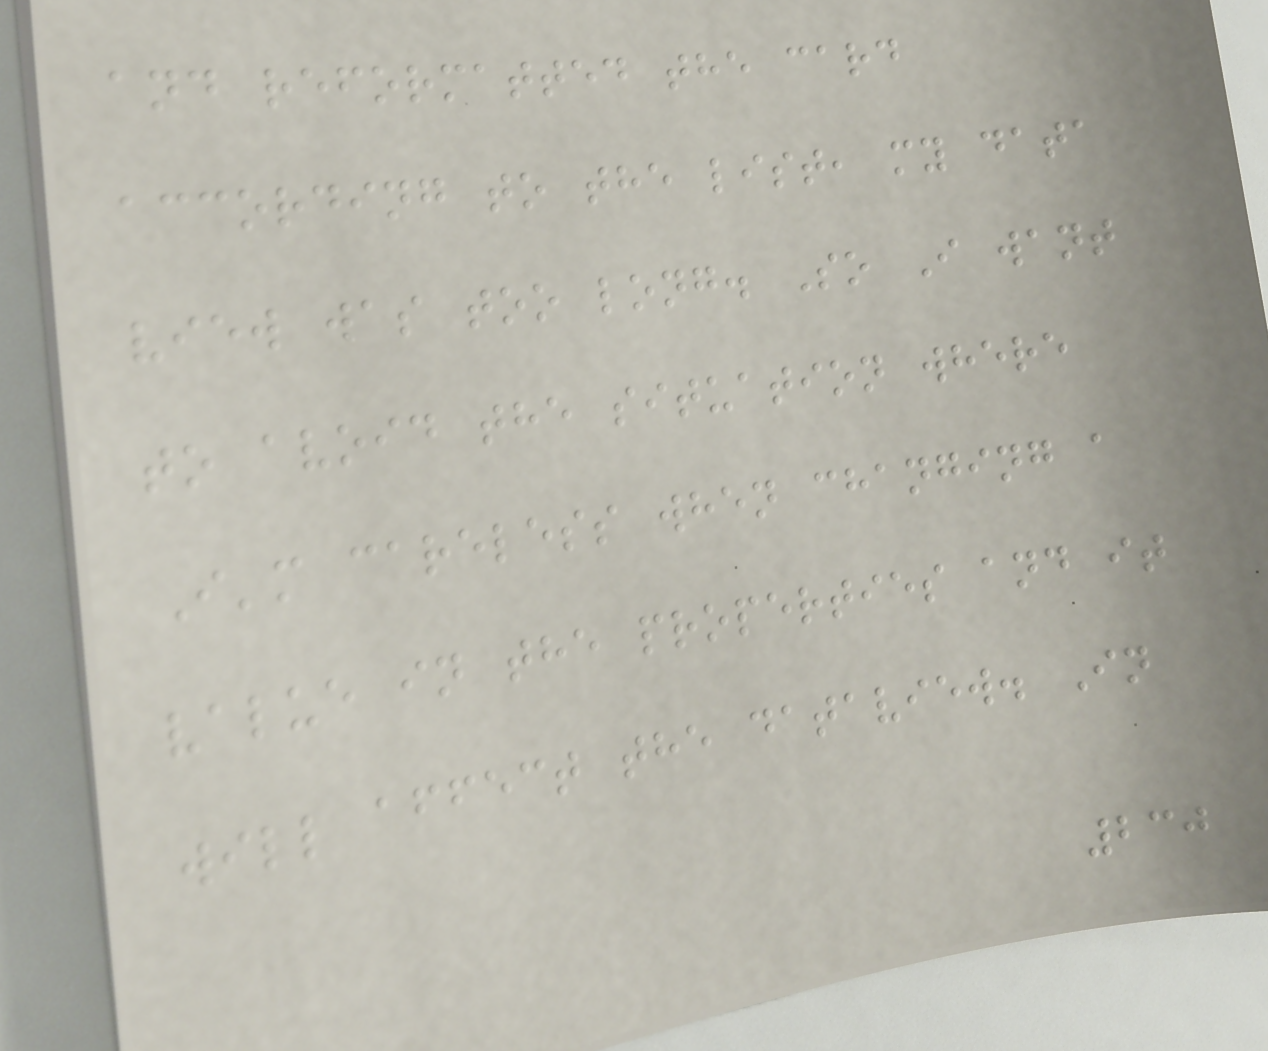and reformatted the card
according to the list, my data
view was too long. So I want
to avoid the situation where
I'm careless when changing a
value in the properties and it
will affect the dataview. In
230
